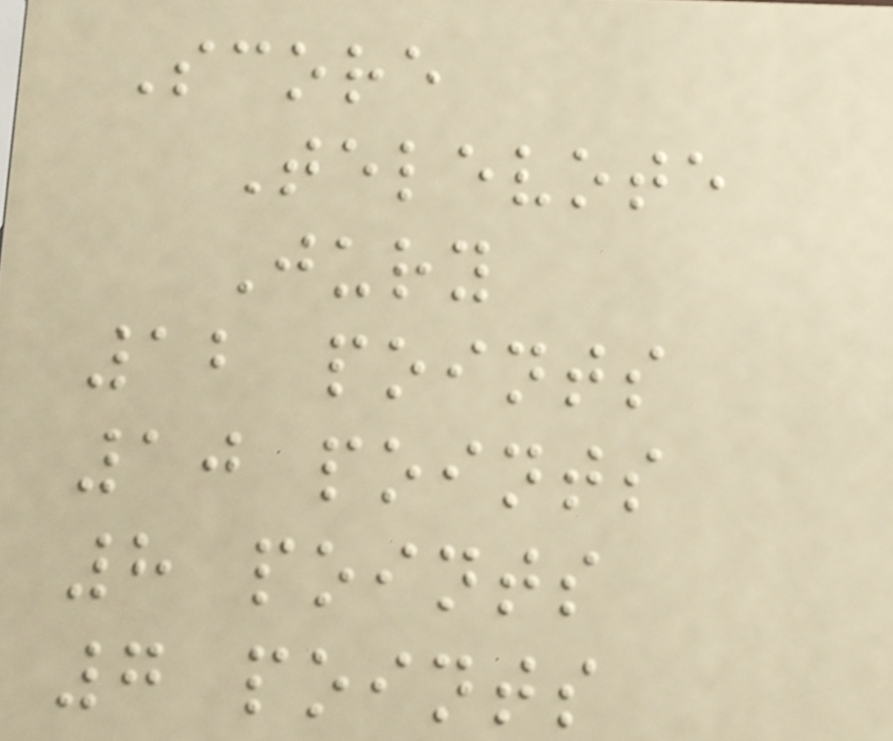Score
Televote
Jury
12 points
10 points
8 points
7 points
